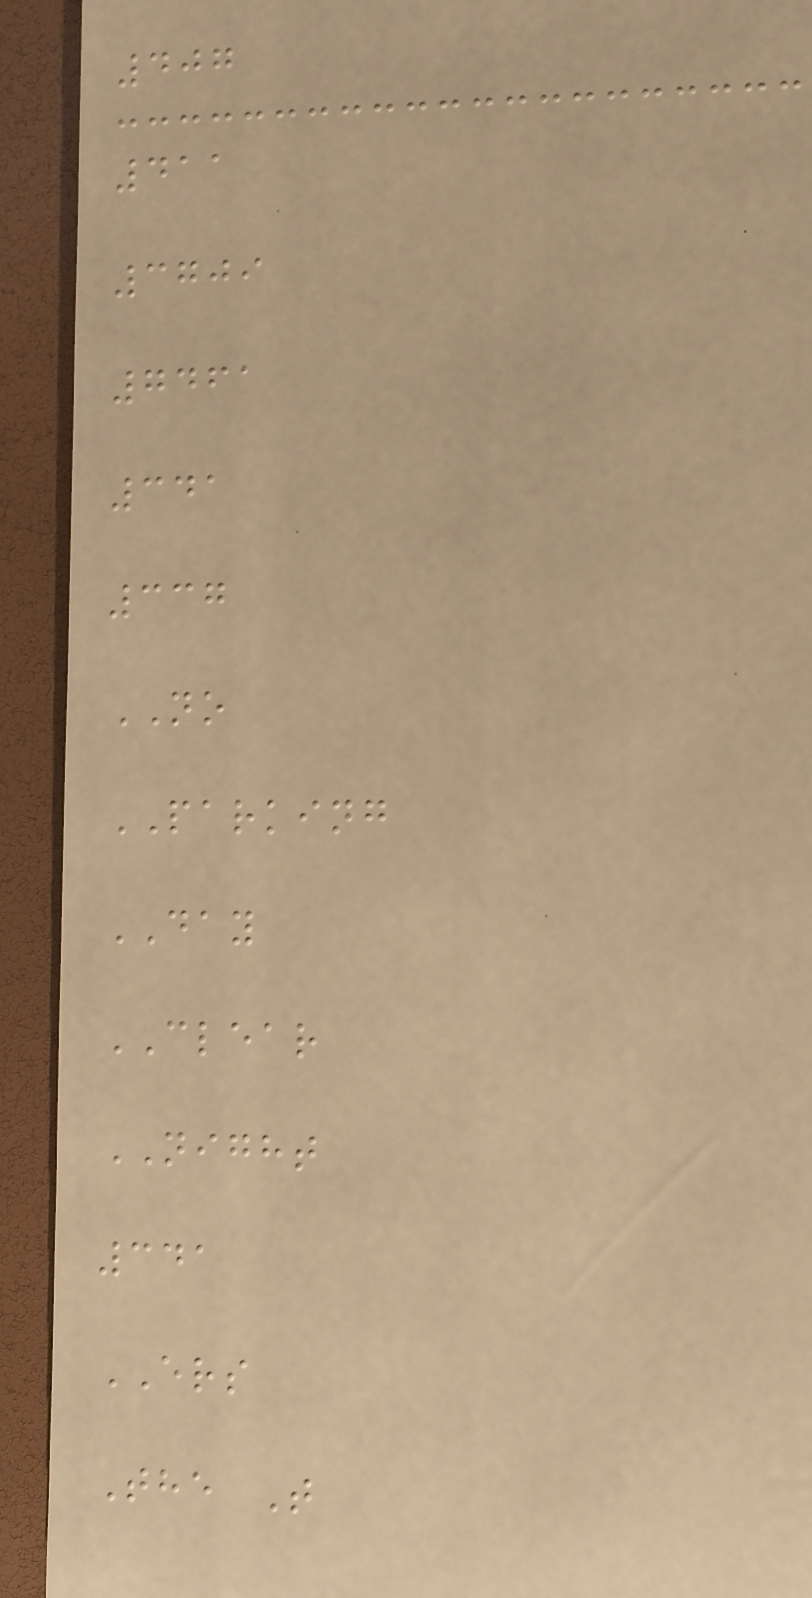407
411
3709
7461
341
337
NO
PARKING
DAY
CLEAR
NIGHT
341
ERS
The T
